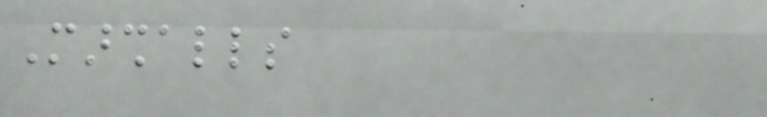Marshalls
